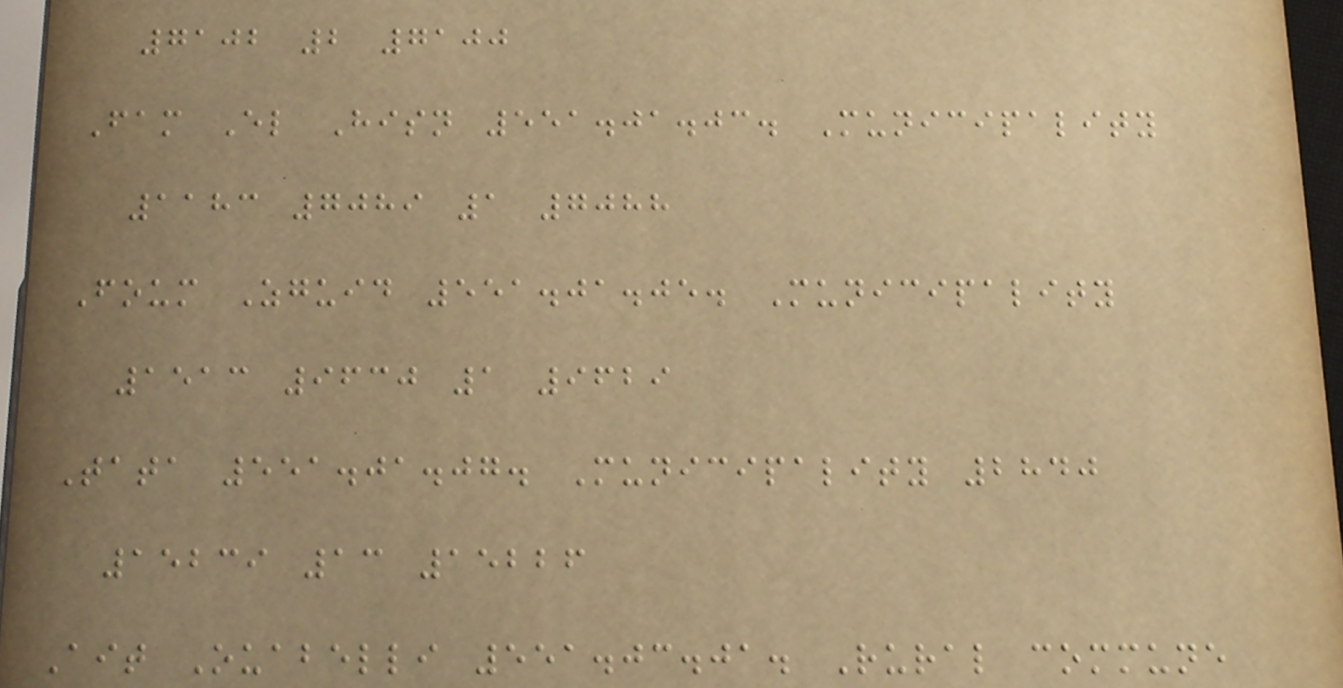7102 2 7100
Fam El Hisn 551.01.03. Municipality
1183 7089 1 7088
Foum Zguid 551.01.05. Municipality
1513 9630 1 9629
Tata 551.01.07. Municipality 2840
15239 13 15226
Ait Ouabelli 551.03.01. Rural commune
